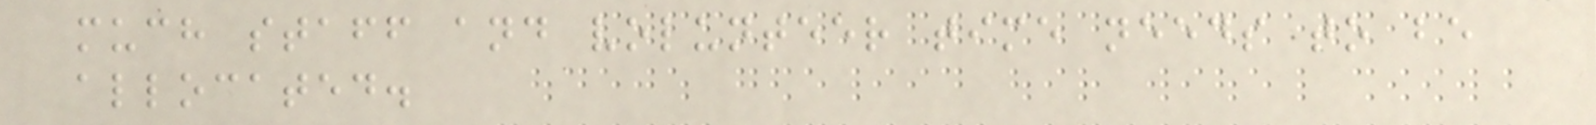much staff and volunteer time needs to be
allocated.
